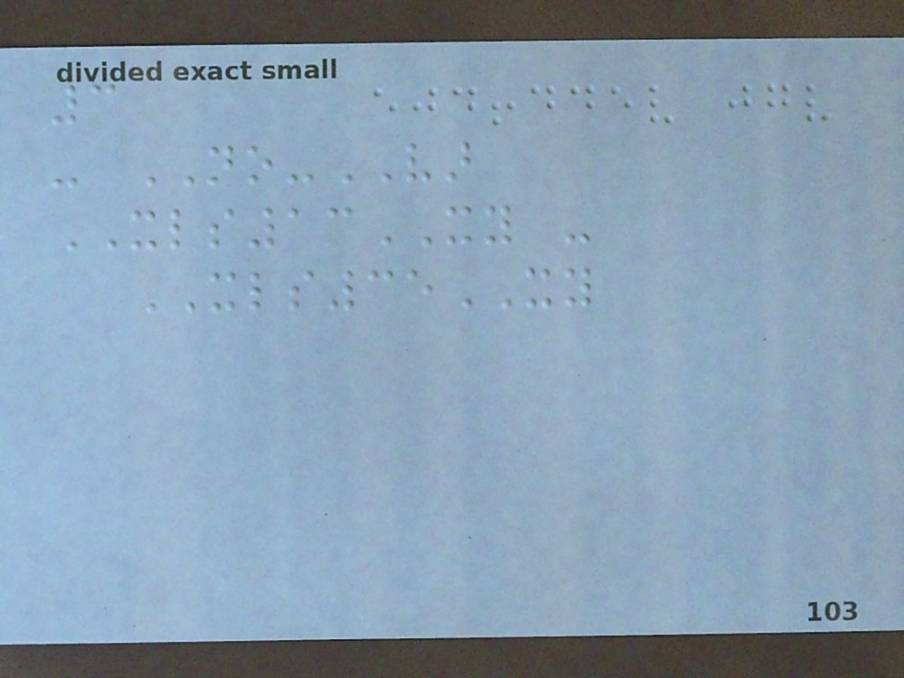3
- NO-VAR
XLS13XY -
XLS35XY
